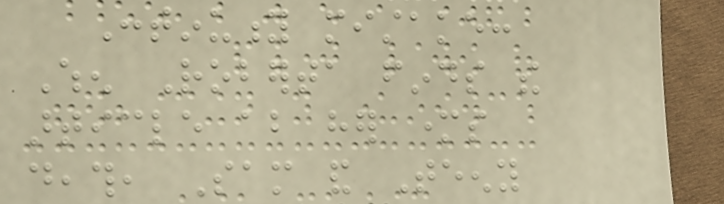Continuity mistake:
When Roberta finds the
article about her mothers
death, Sam and Teeny
